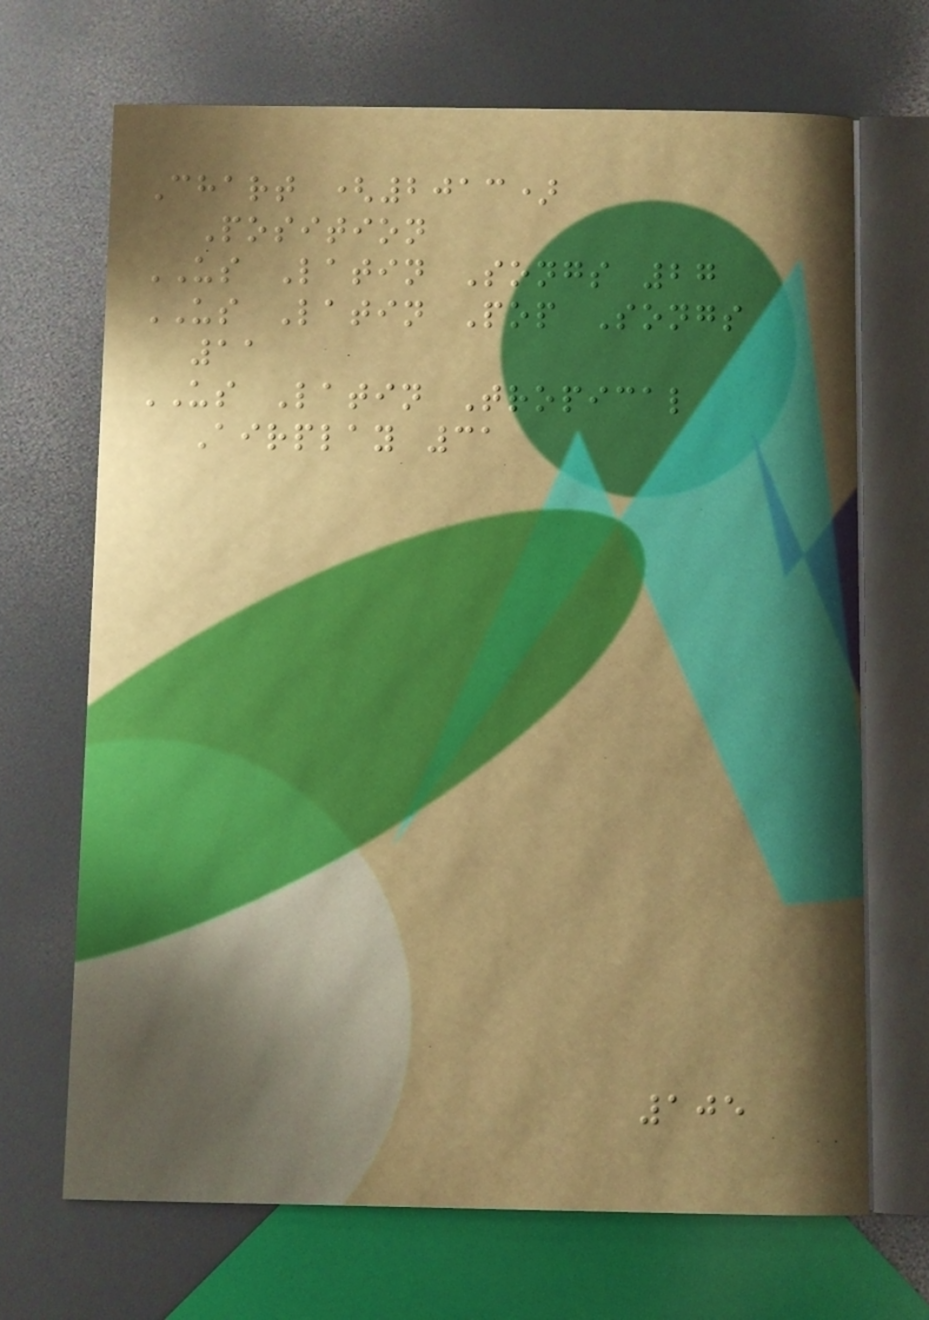Chart (2013)
Position
US Latin Songs 27
US Latin Pop Songs
11
US Latin Tropical
Airplay 31
105
